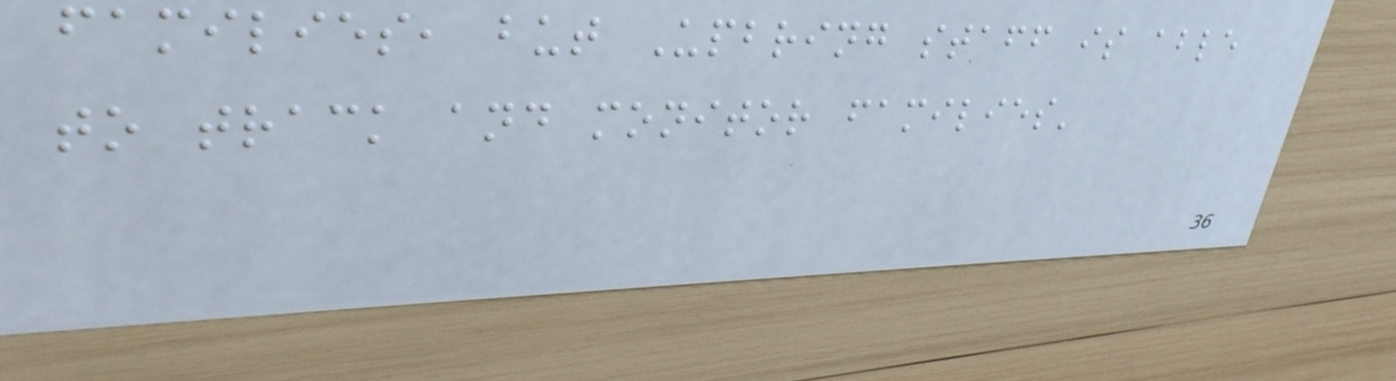families, but Upbring staff is able
to track and monitor families'
